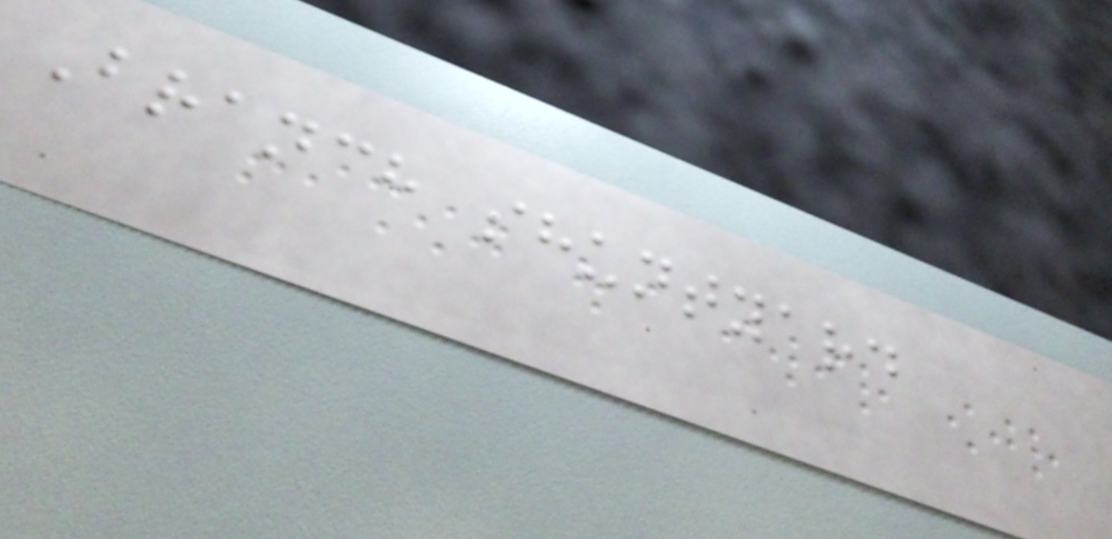Branch shuntyard
